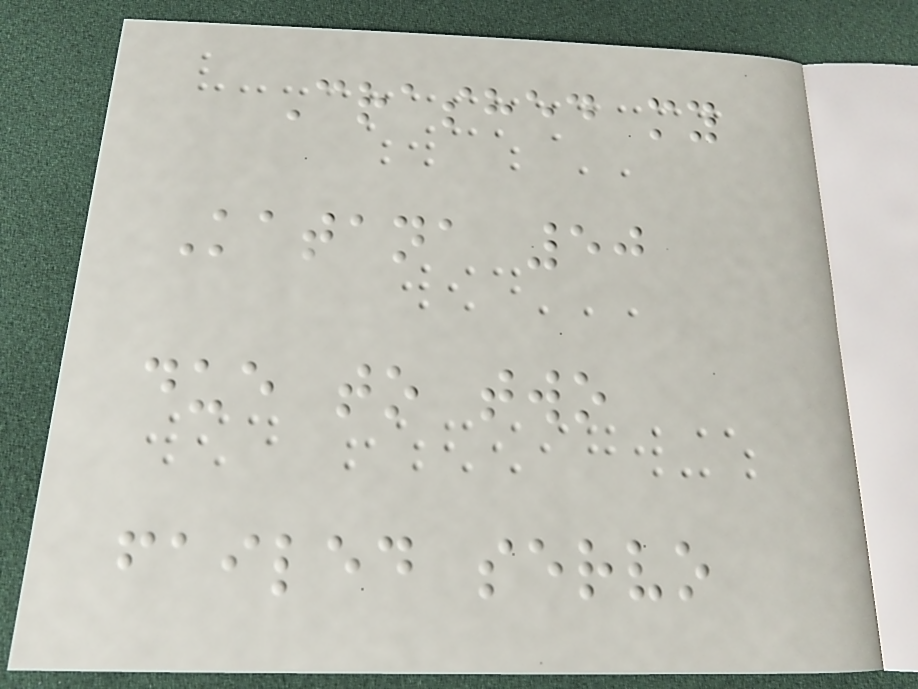Crashed my
Katana 50
due to two
failed servo
